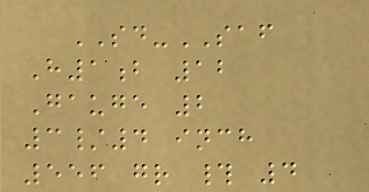SD-SAF
H1b 12
Gauge 2
3/4 inch
556 gr # 4
